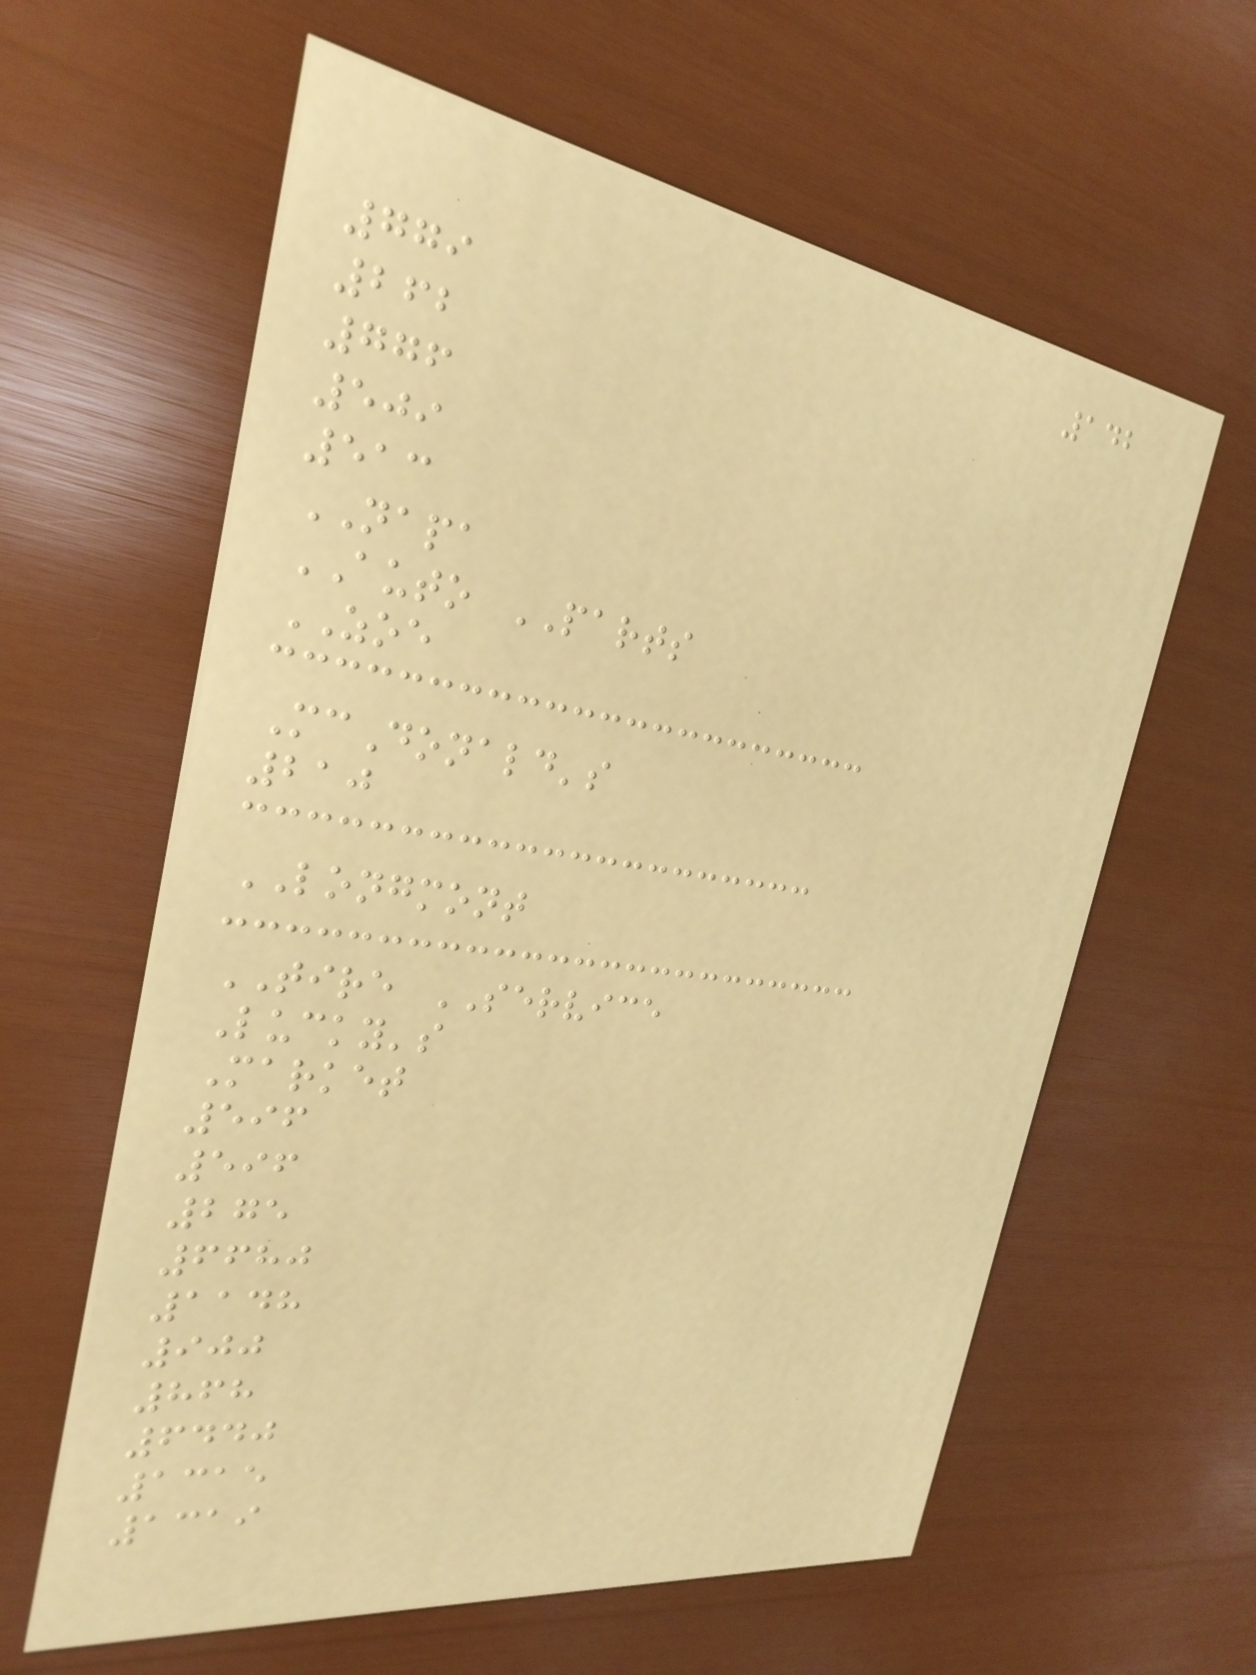142
779
262
776
509
513
NAPA
AUTO PARTS
ZOE
McDonald's
210
LONGMONT
TIRE SERVICE
Lucky's
Market
596
596
275
6680
1148
900
868
6440
1315
1319
